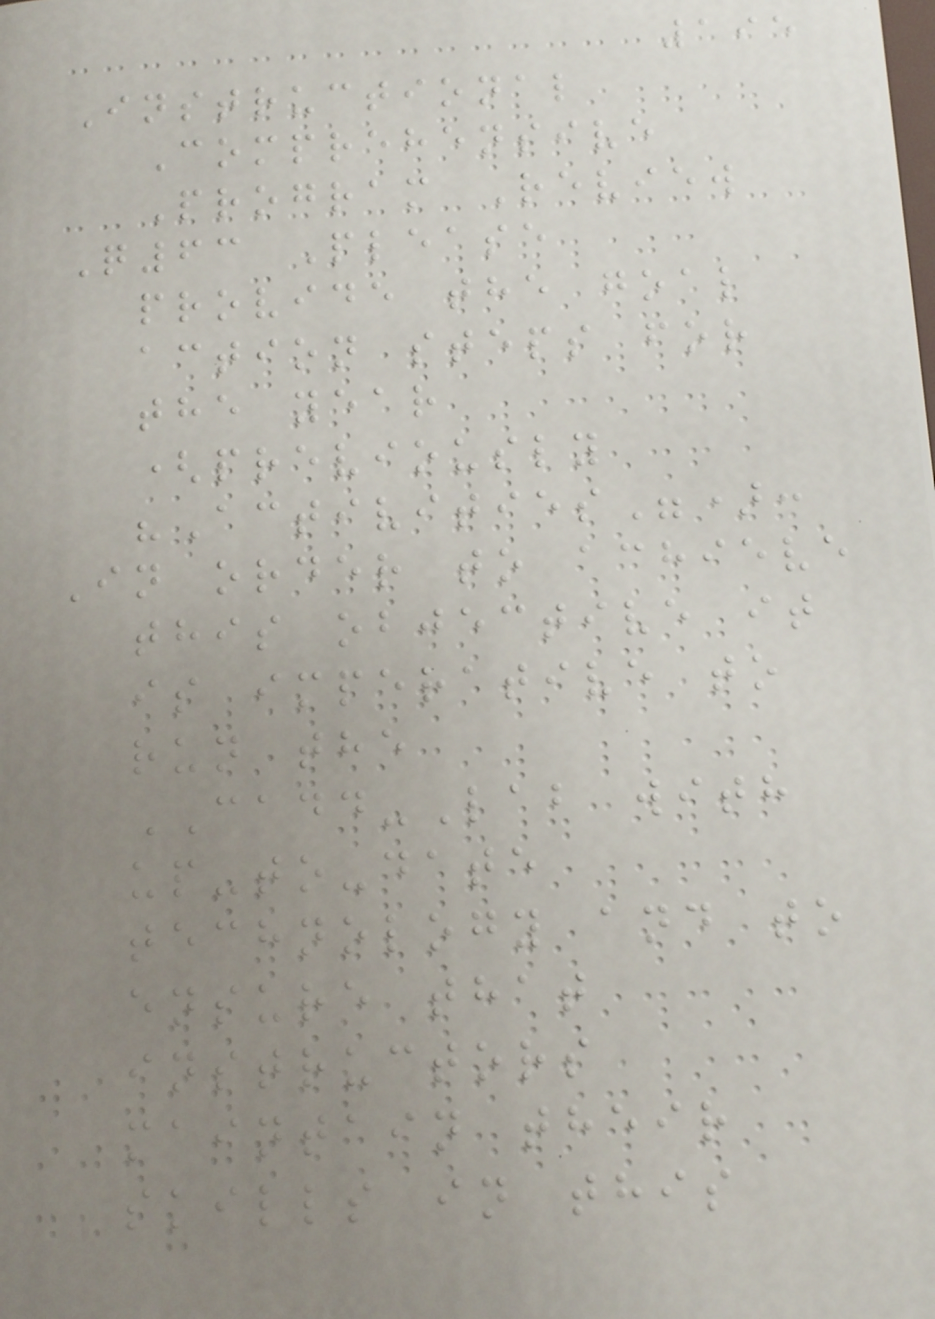195
Instructional
Comprehensive
Program Review
Q63 Please
provide the goal
action steps for
the year
(previously
"Activities"):
In order to achieve
this objective it
is imperative to
run the
CADD-Lab with
up-to-date
technology and to
ensure that
instructors
maintain their
skills in this
